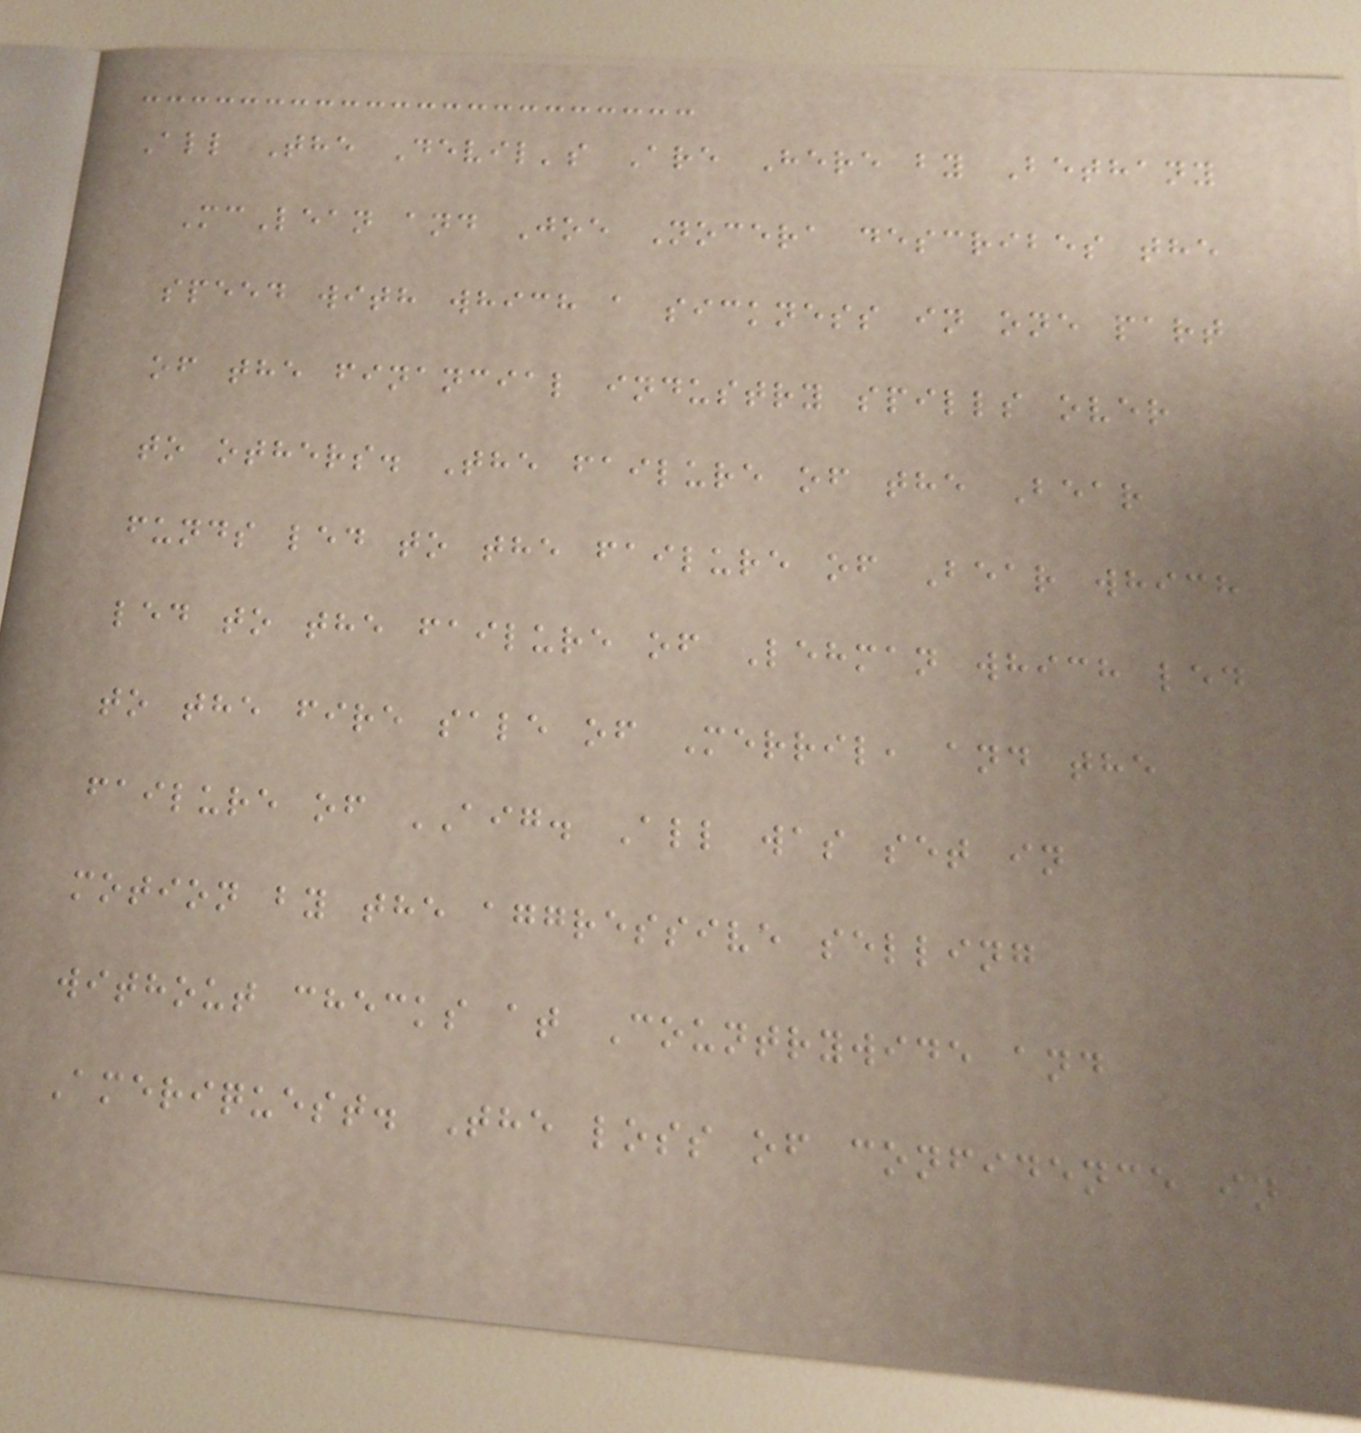All The Devil's Are Here by Bethany
McLean and Joe Nocera describes the
speed with which a sickness in one part
of the financial industry spills over
to others. The failure of the Bear
funds led to the failure of Bear which
led to the failure of Lehman which led
to the fire sale of Merril, and the
failure of AIG. All was set in
motion by the aggressive selling
without checks at Countrywide and
Ameriquest. The loss of confidence in
